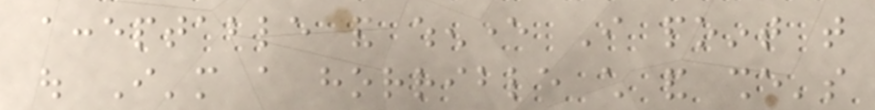acceptable and whenever I point that
out I'm a horrible child and she's
